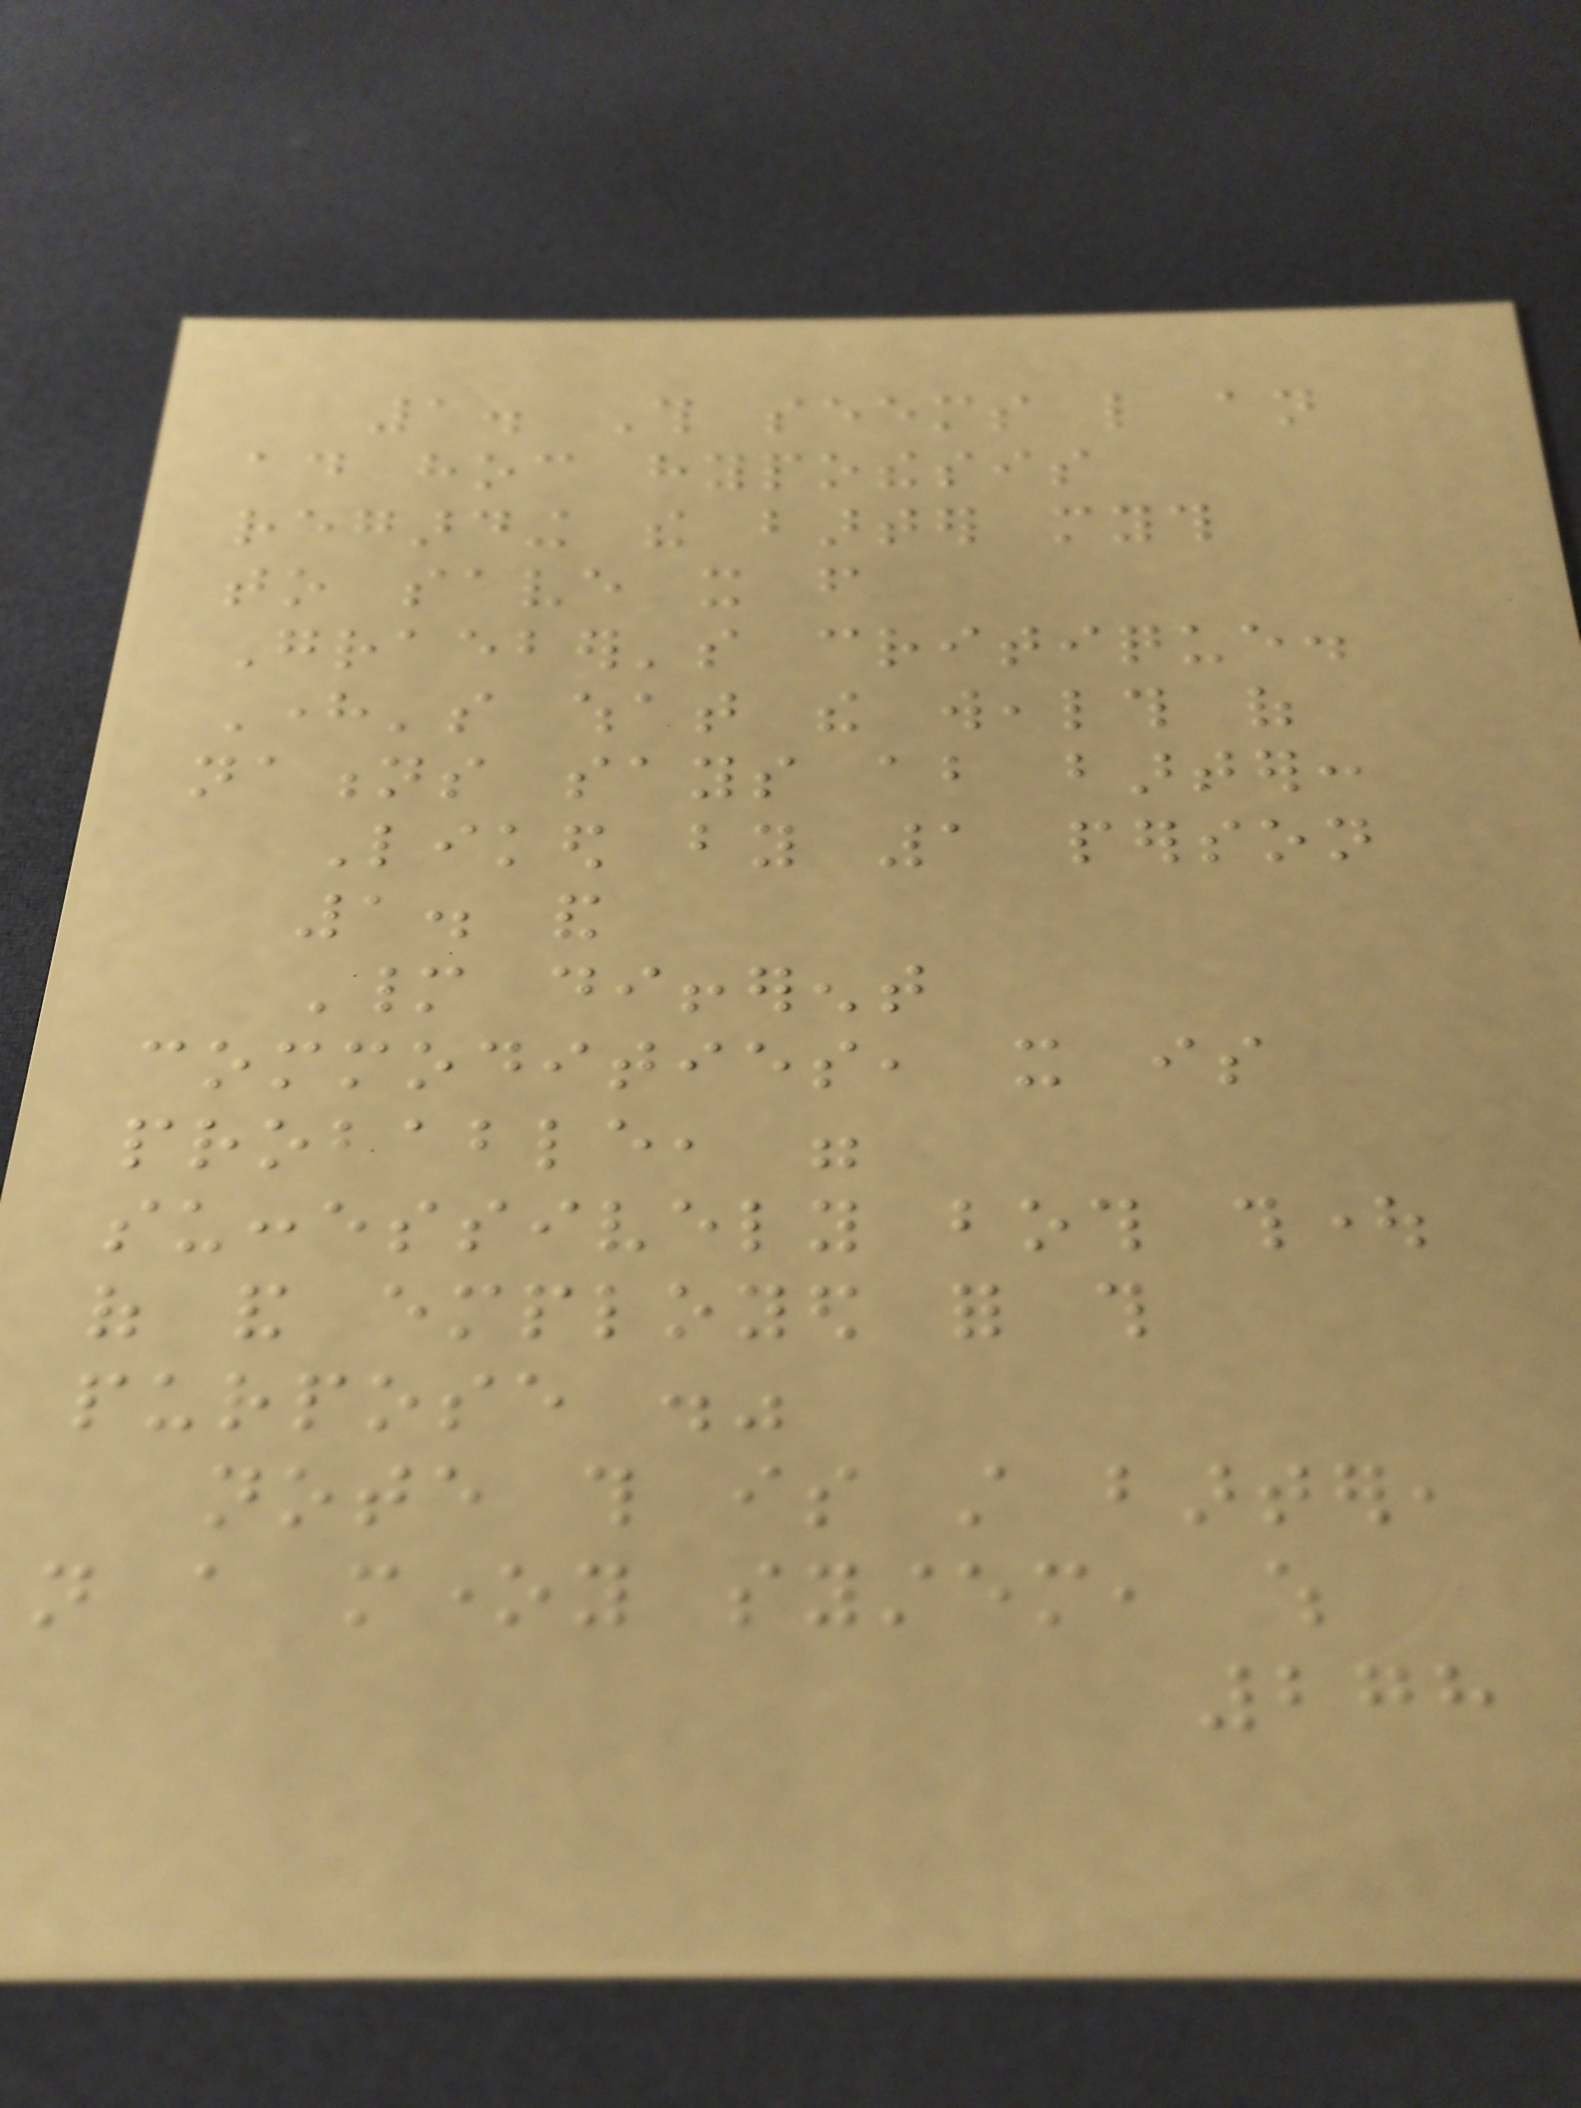1. This seems like an
ad hoc hypothesis
regarding the barter myth
to save it from
Graeber's critique.
Here's what the wealth of
nations says about barter:
Liked by 1 person
1. and
Many different
commodities, it is
probable, were
successively both thought
of and employed for this
purpose ."
note this is still barter,
not a money system, which
278
